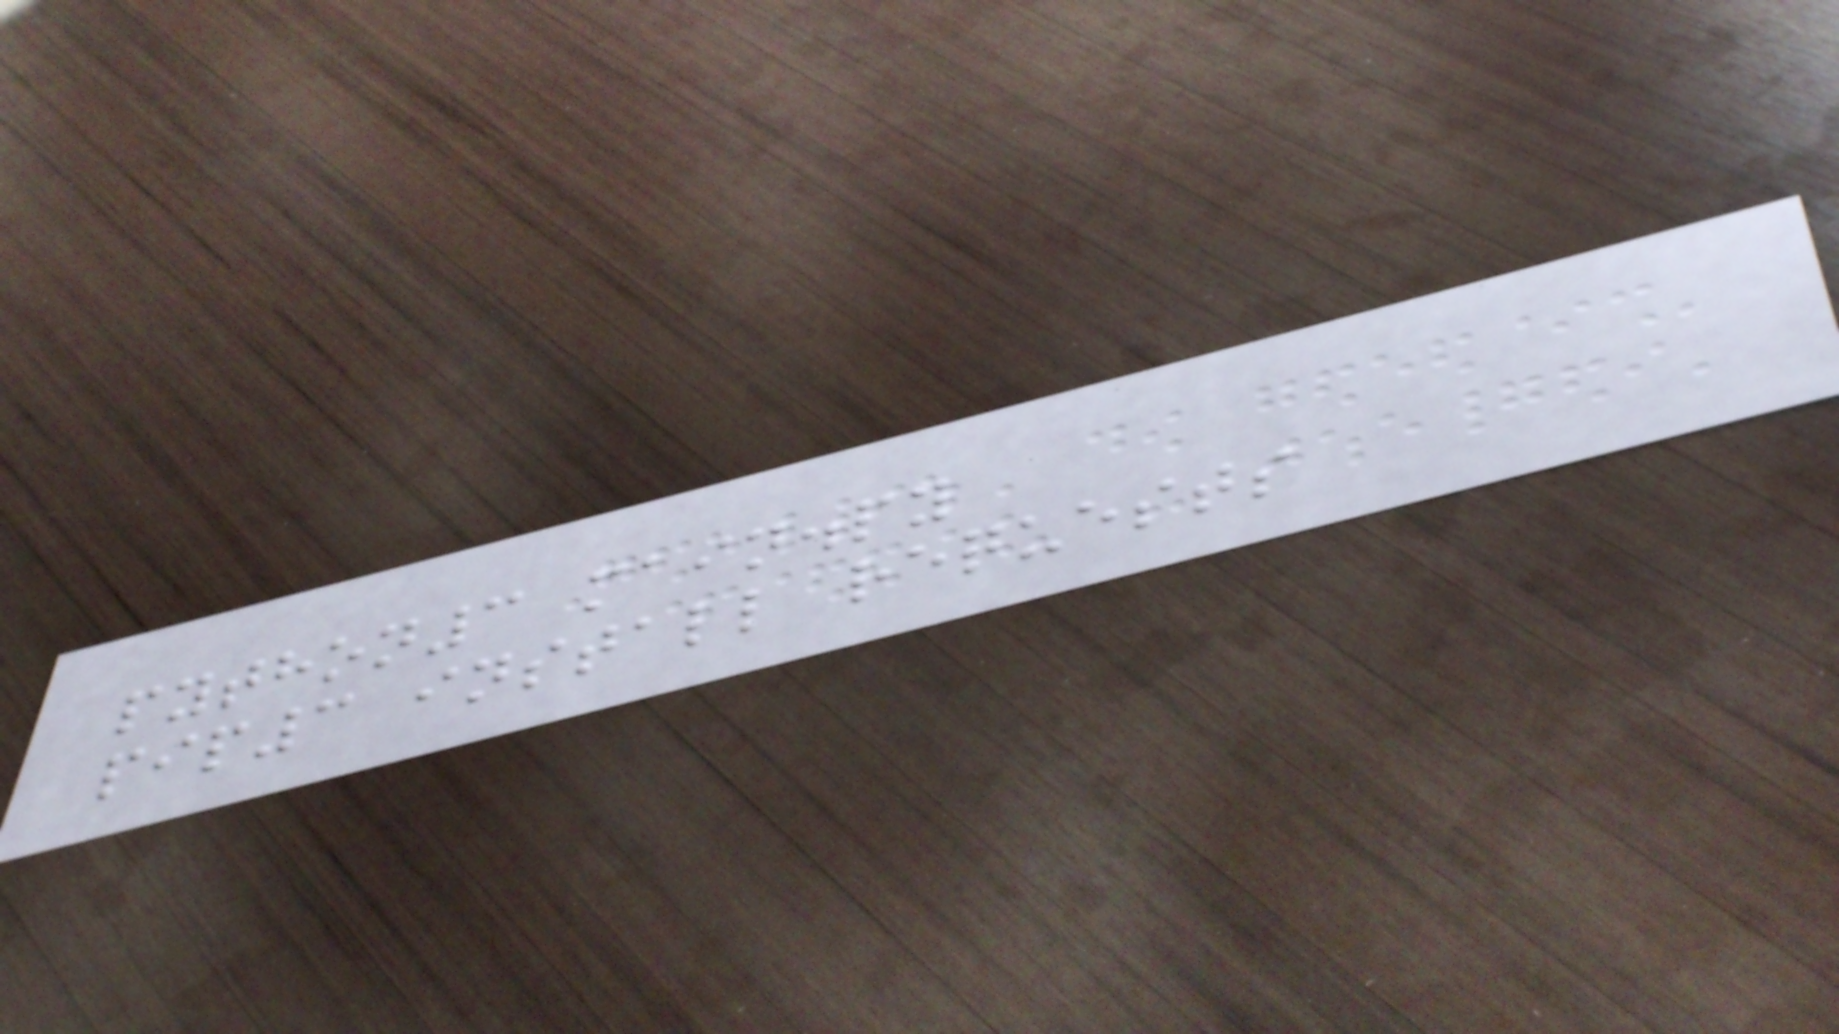python3 main.py
pip3 install requests
